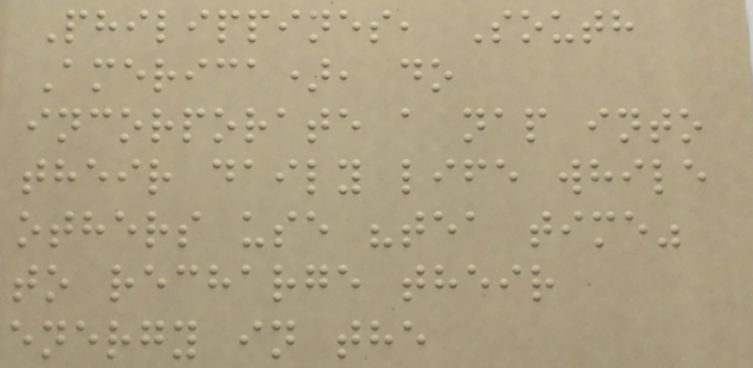Philippines, South
America), do
incorporate a nap into
their daily life while
others use "tea time"
to recharge their
energy in the
